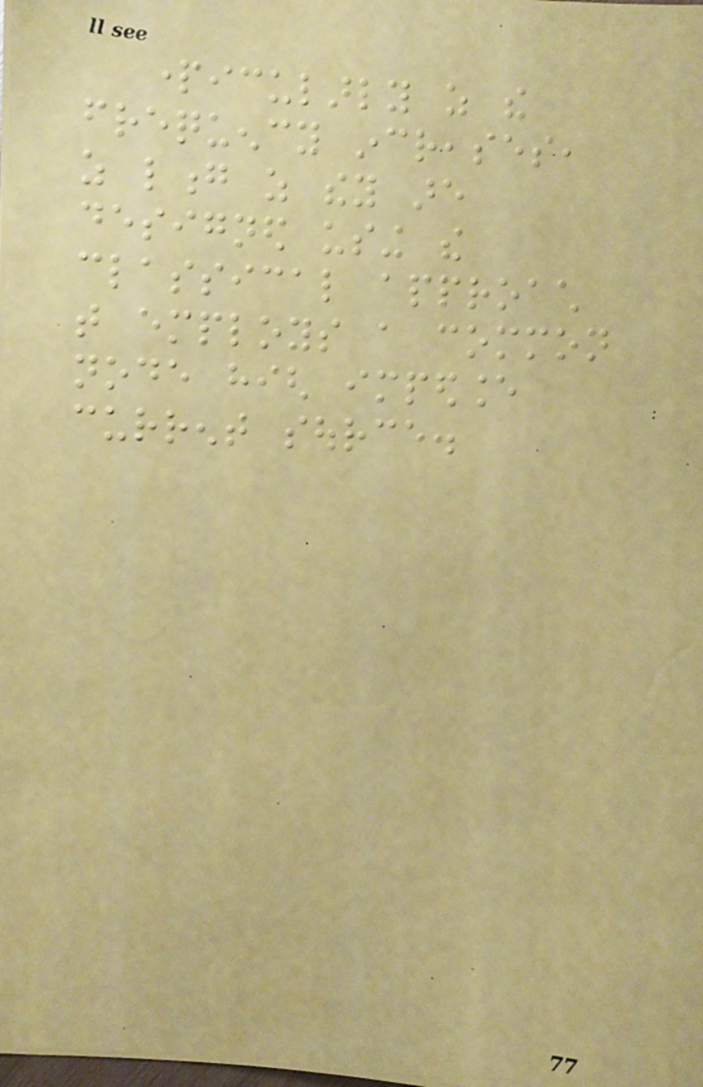particularly as the
frequency increases,
as long as they are
designed using the
classical approach
that employs a common
node high impedance
current source.
